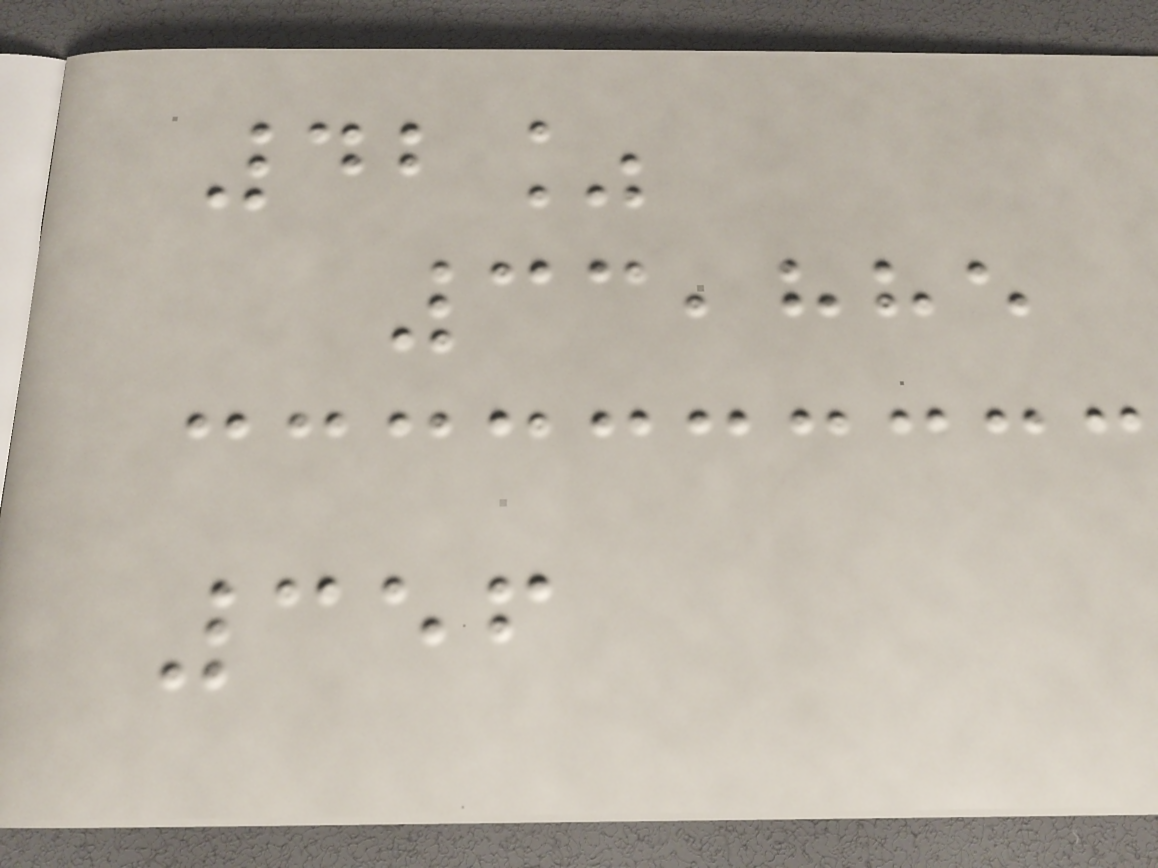42%
33,885
356
